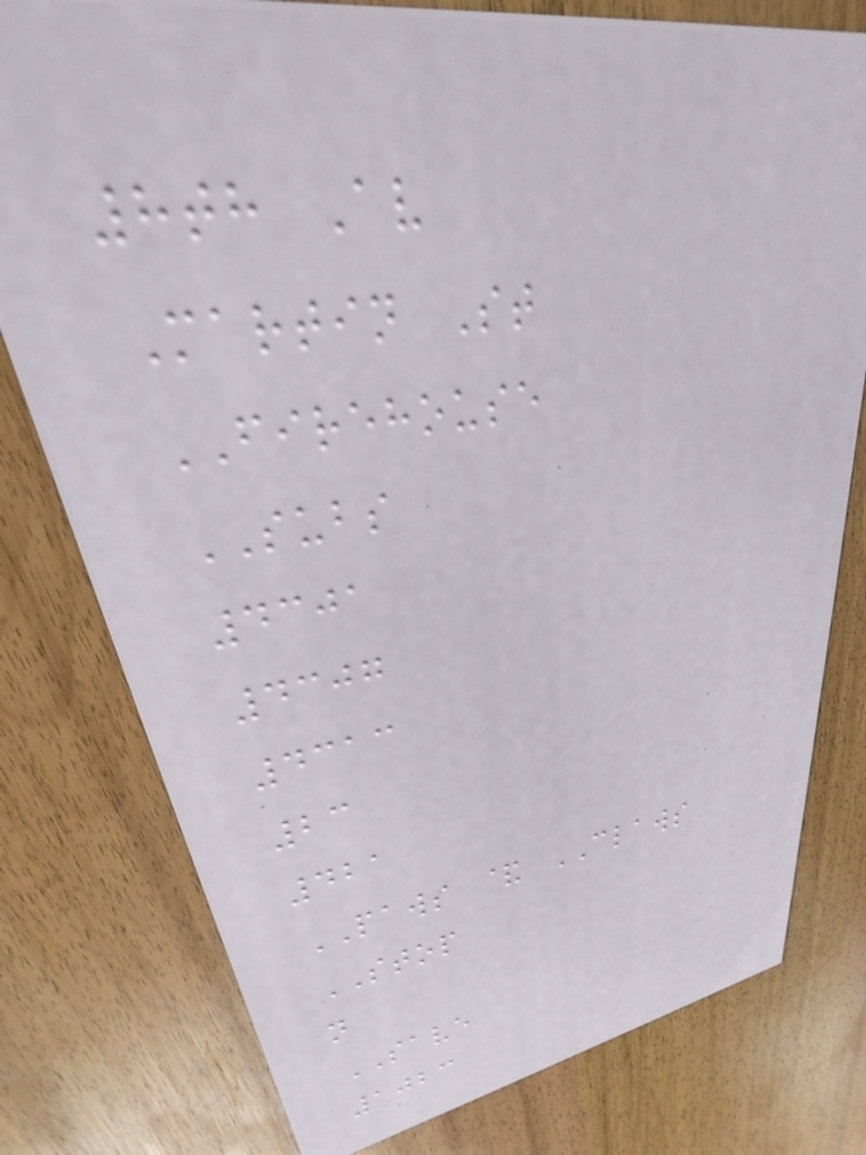8th Av
Martin St
FIREHOUSE
SUBS
4301
4307
4313
23
421
PAWS & CLAWS
STOP
n
SAVE
1023
